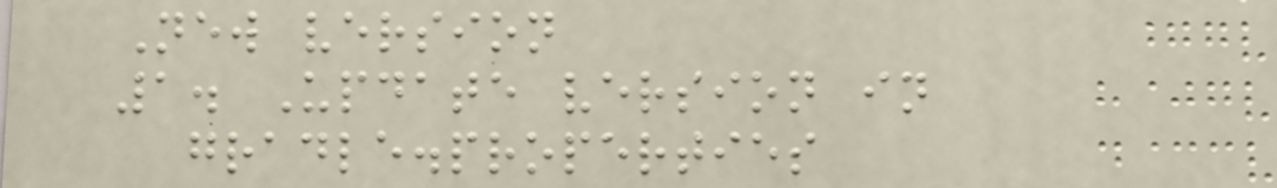New version
1. Update version in
gradle.properties
